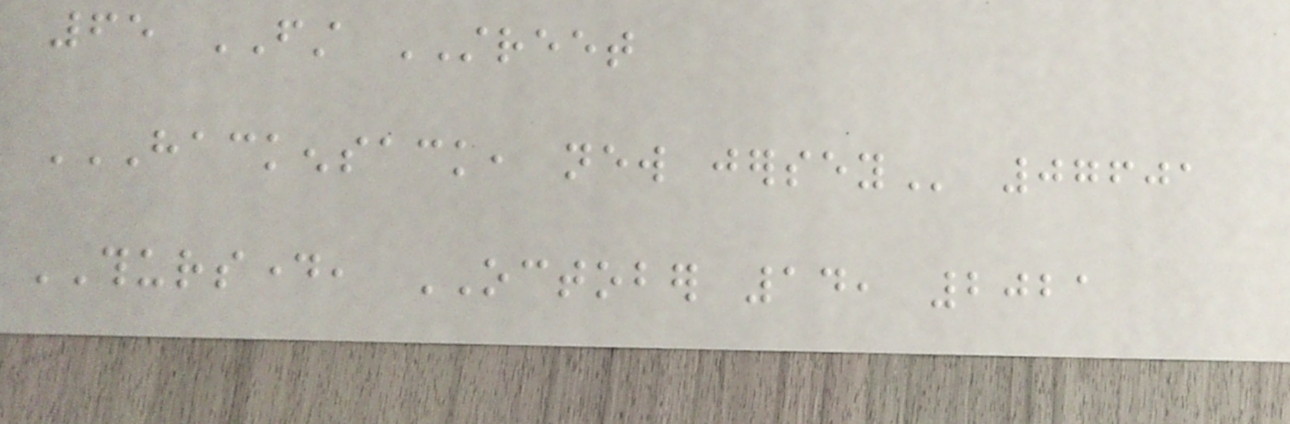65 FIRST STREET
HACKENSACK, NEW JERSEY 07601
THURSDAY, OCTOBER 14, 2021
